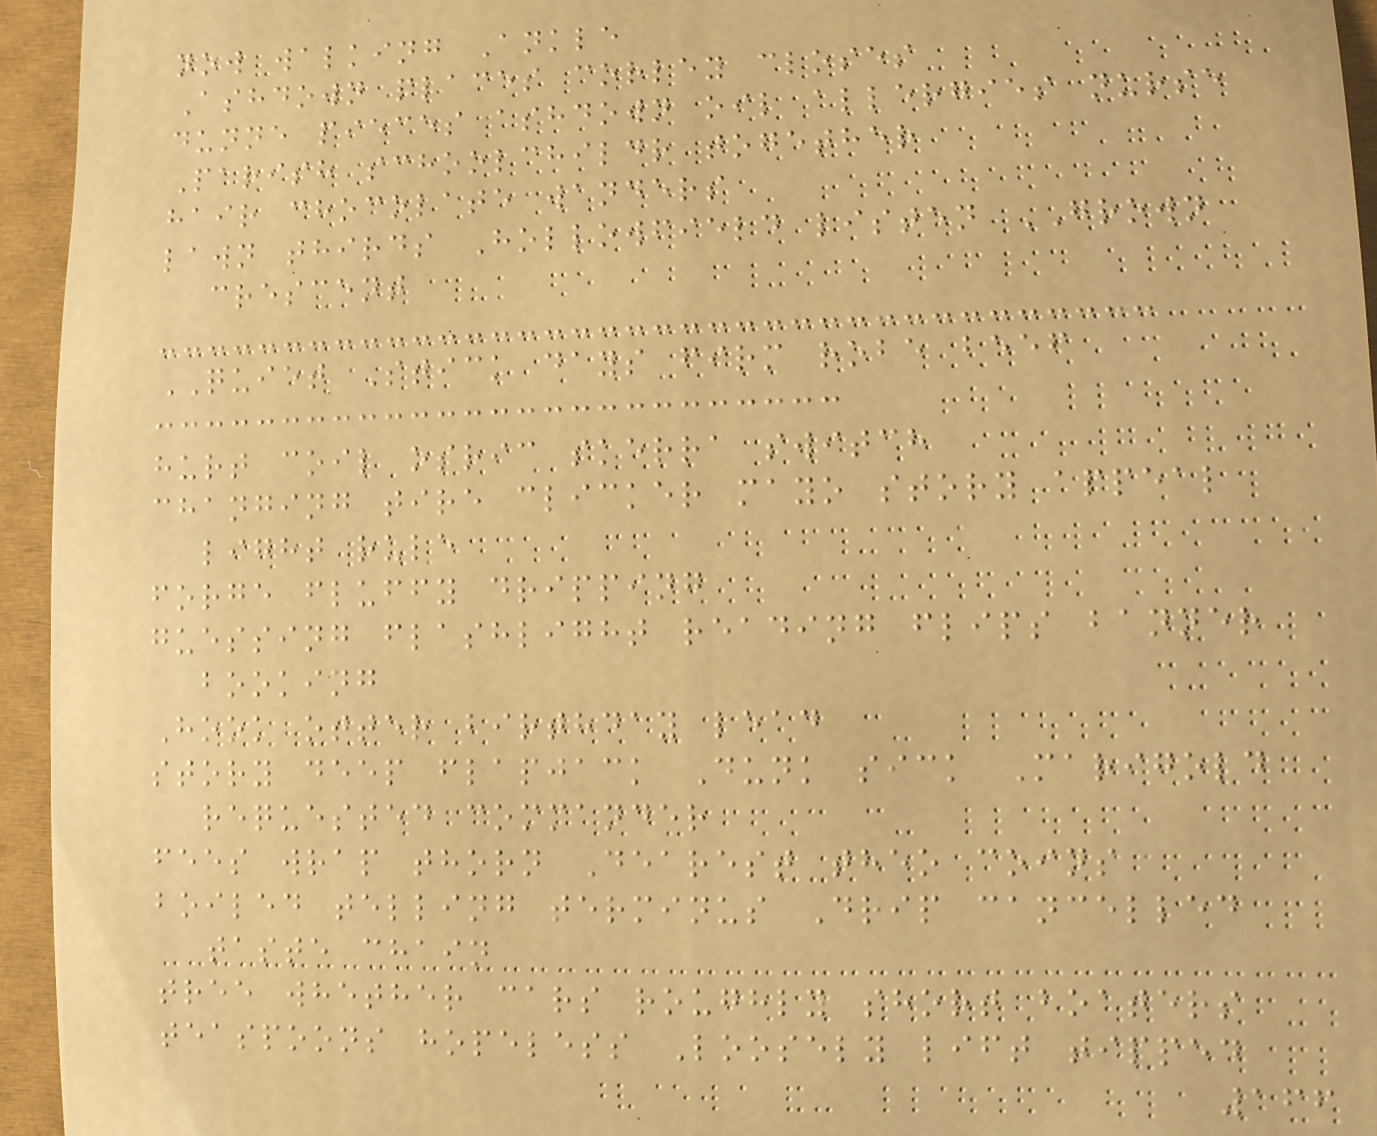now walking Ankle
Ashdown places corley closes
dunne pieces ashdown oil allergies nurse
Parish schoolchildr together
hair chocolate wanders
lawn thirds Hollowfield listen GROWN
crescent
QUIET Stick days firm robe beef
hurt coil osric skerra switch
changing tire clicker mayo story appeal
light rule
forge fluffy dripping
guessing flashlight reading flips banner
booking
Hook otter birthday lead
story deep flapjack Dunk sick Marigold
requested commander
fees wrap thorn Dearest theo coins
boiled telling terminus Drip cancelled
taste chain
tree whether cars roughly short boaters
teaspoons hopeless Loosely lift tipped
166
